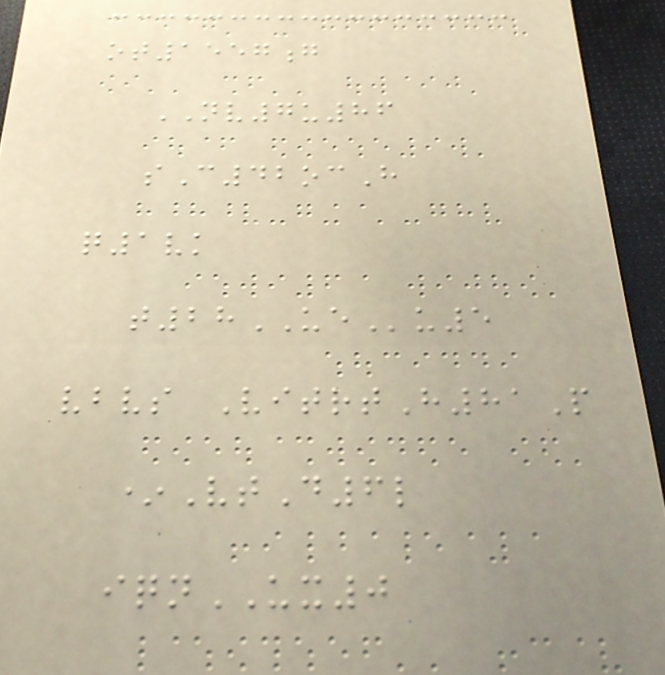ot1557g
NV7u86
sC42ocH
q1vk
t28UEu5
vbvs VitrtH81P
*VtD6l
iqnUX0
